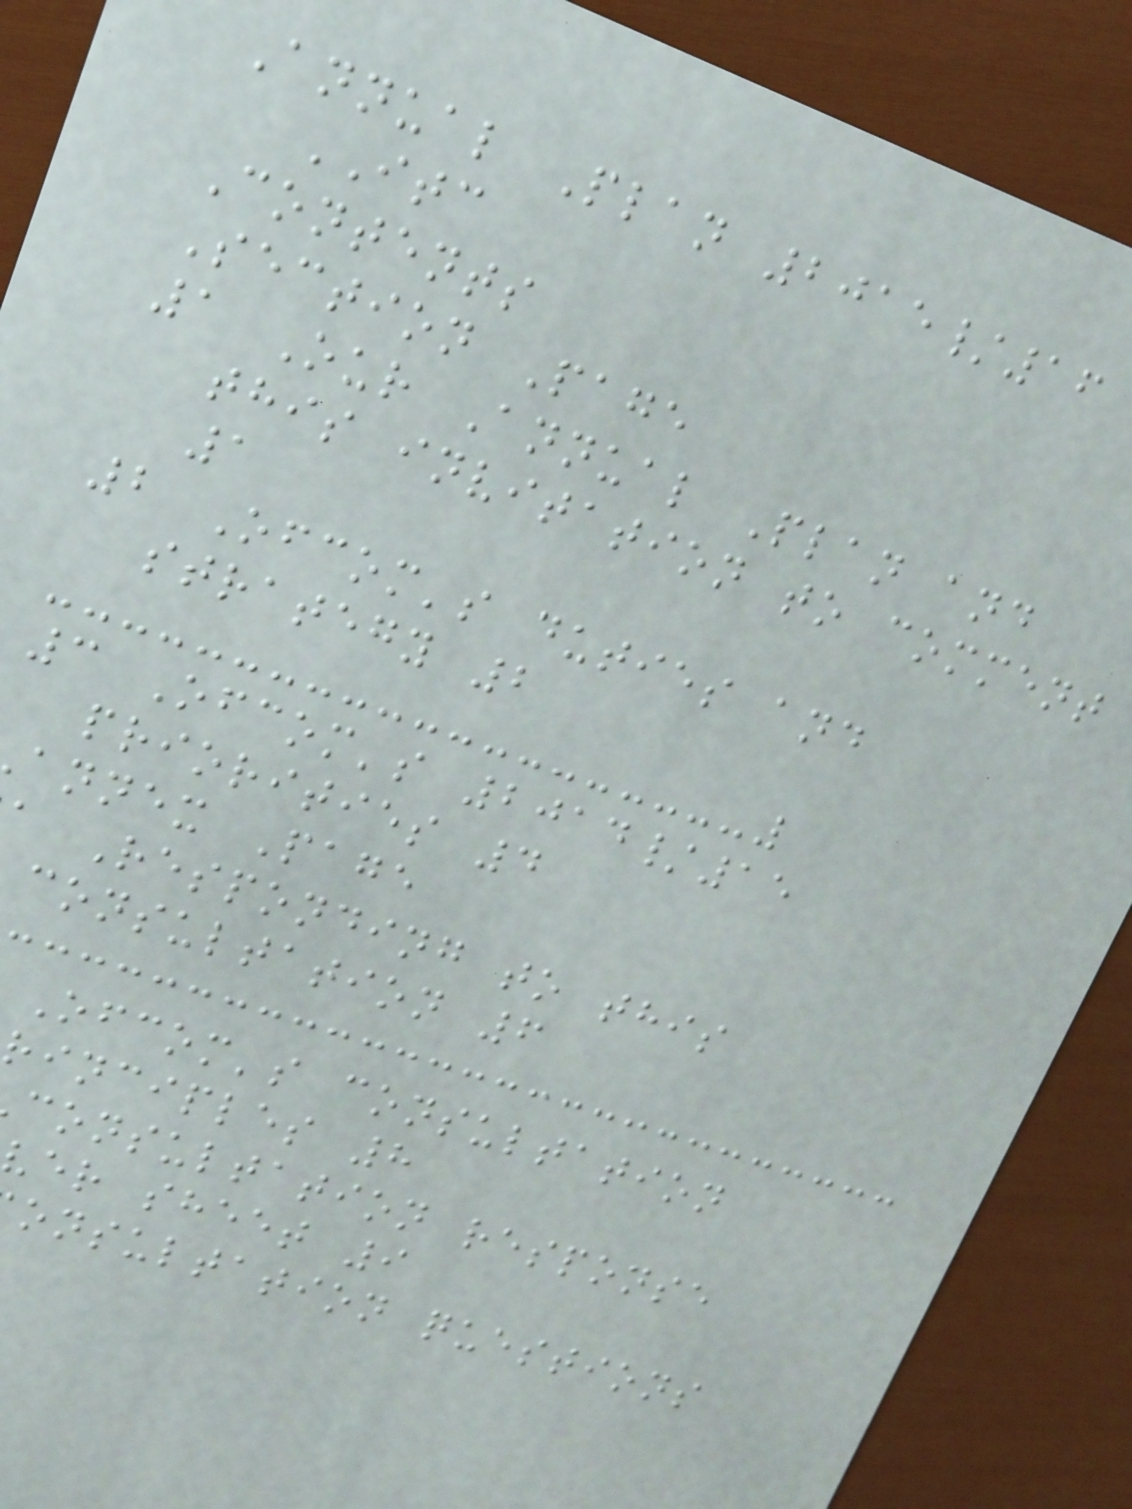Annual Plan 2015/16
ITC
Contents
Section Page
1 Our Annual Plan and
this invitation to comment
1
2 Ofcom's duties and
strategy 2
3 Ofcom's 2014/15
priorities 4
annex Page
a Responding to this
consultation 6
Ofcom's consultation
rinciples 8
consultation response
ver sheet 9
onsultation questions
